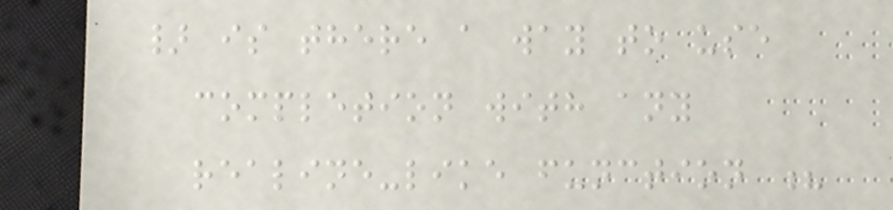} is there a way to use
completion with any
realine-like function ?
